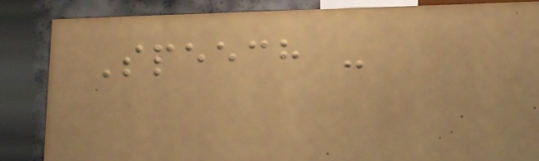Speech -
